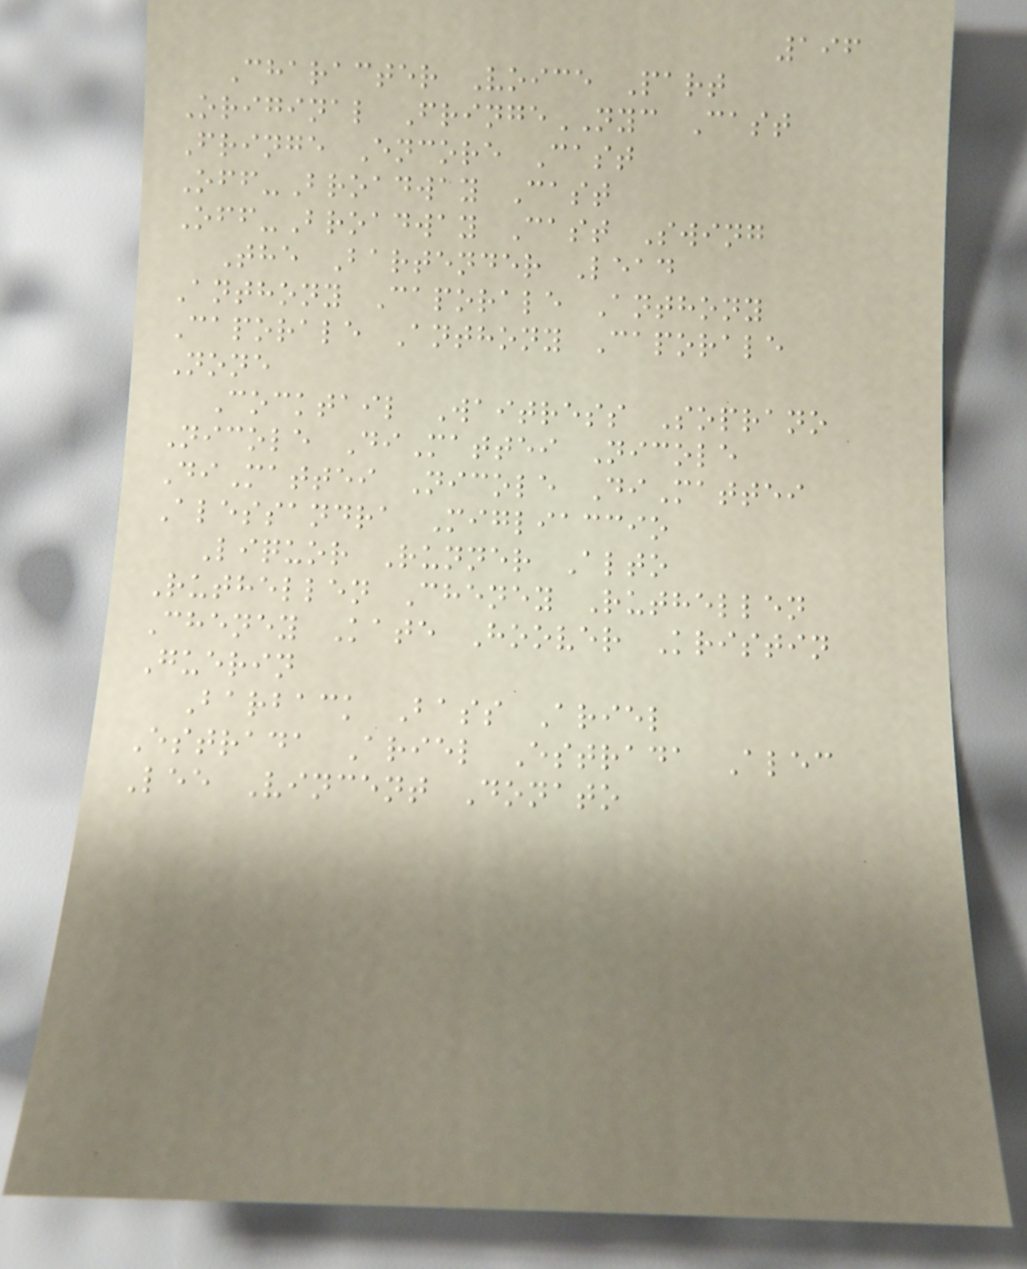196
Character Voice Part
Original FringeNYC Cast
Fringe Encore Cast
Off-Broadway Cast
Off-Broadway Cast Swing
The Bartender Lead
Anthony Caporale Anthony
Caporale Anthony Caporale
None
Cocktail Waitress Soprano
Nicole DiMattei Nicole
DiMattei Nicole DiMattei
Alessandra Migliaccio
Liquor Runner Alto
Ruthellen Cheney Ruthellen
Cheney Kate Hoover Kristin
Guerin
Barback Bass Ariel
Estrada Ariel Estrada Alec
Lee Vincent Donato
